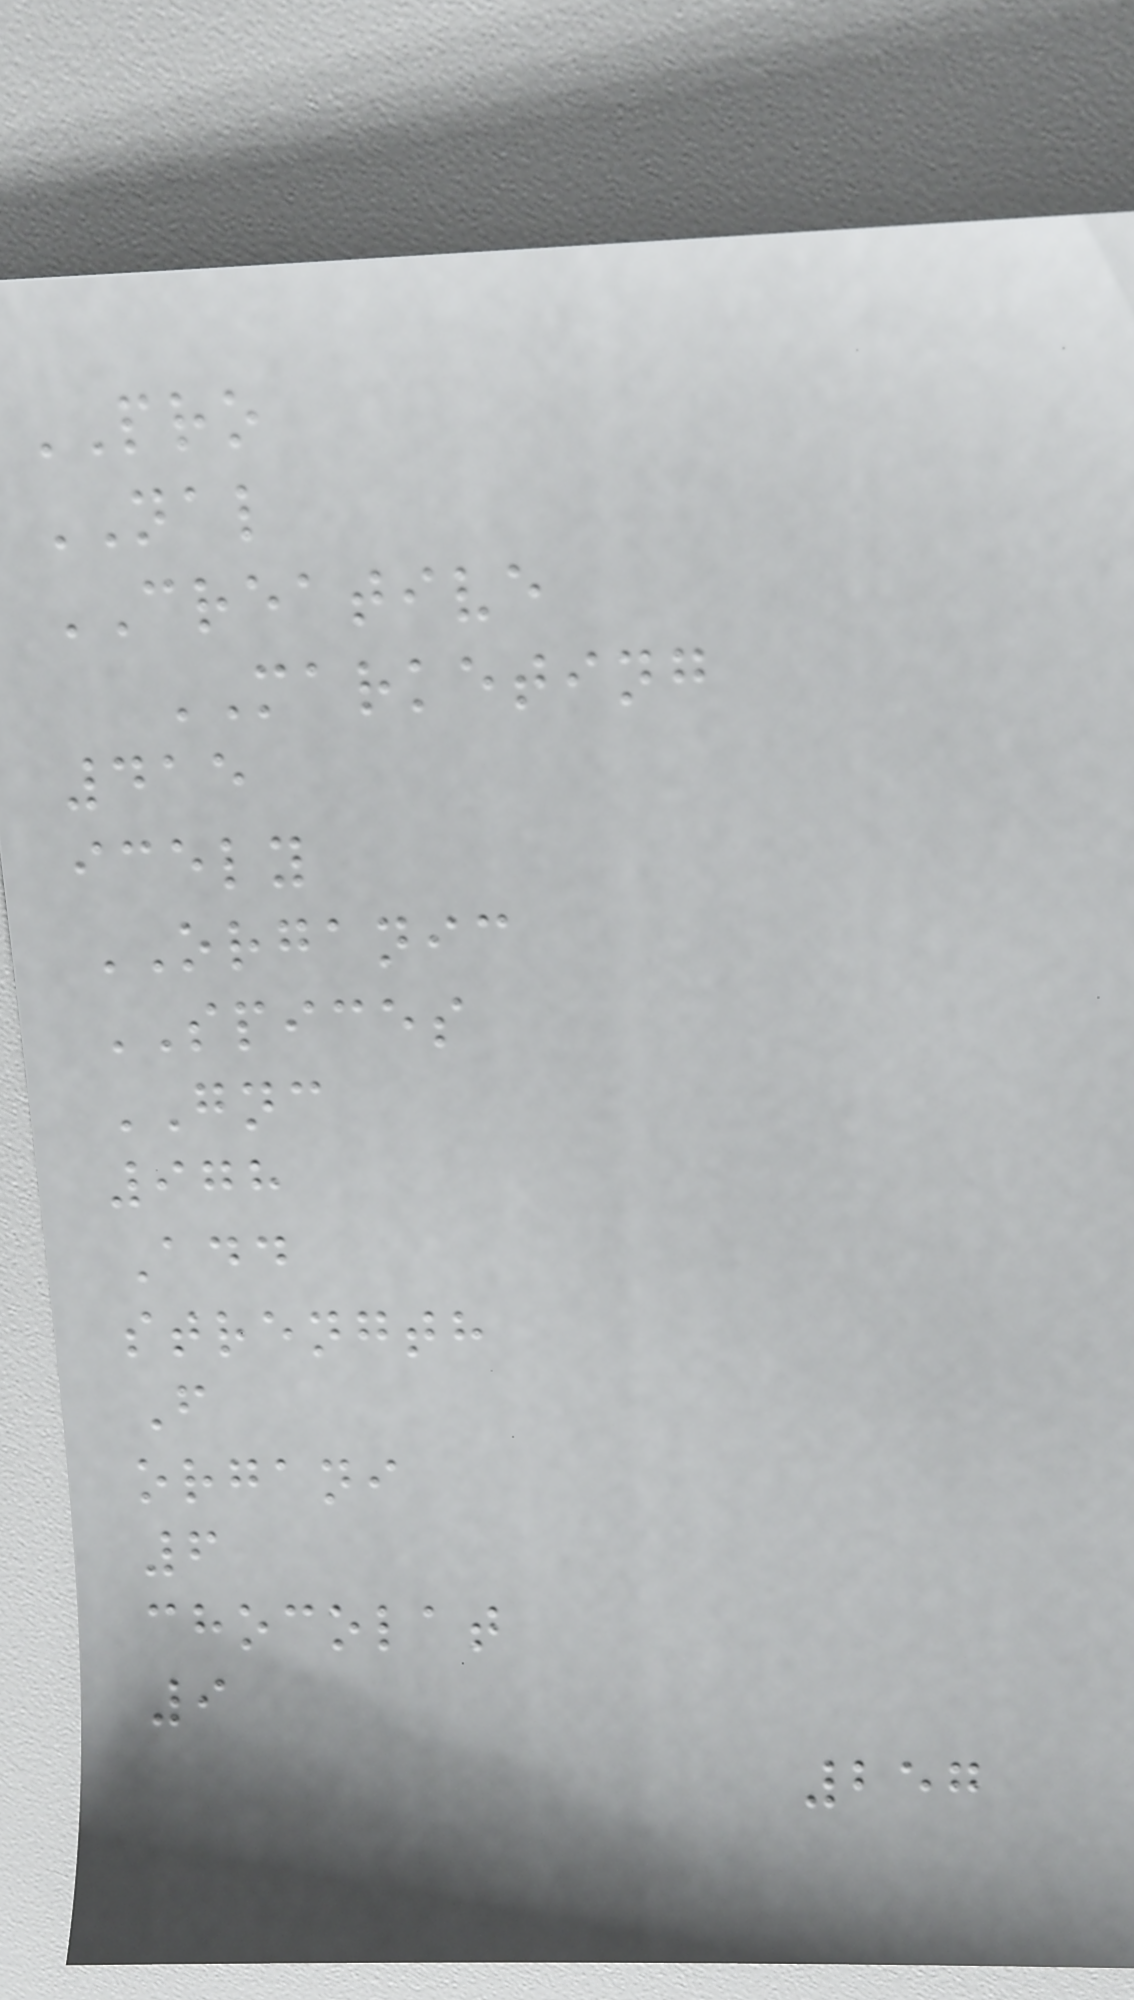PRO
NAL
CREATIVE
MARKETING
415
icely
ORGANIC
SPICES
GNC
978
Add
strength
F
organi
6
chocolat
9
257
